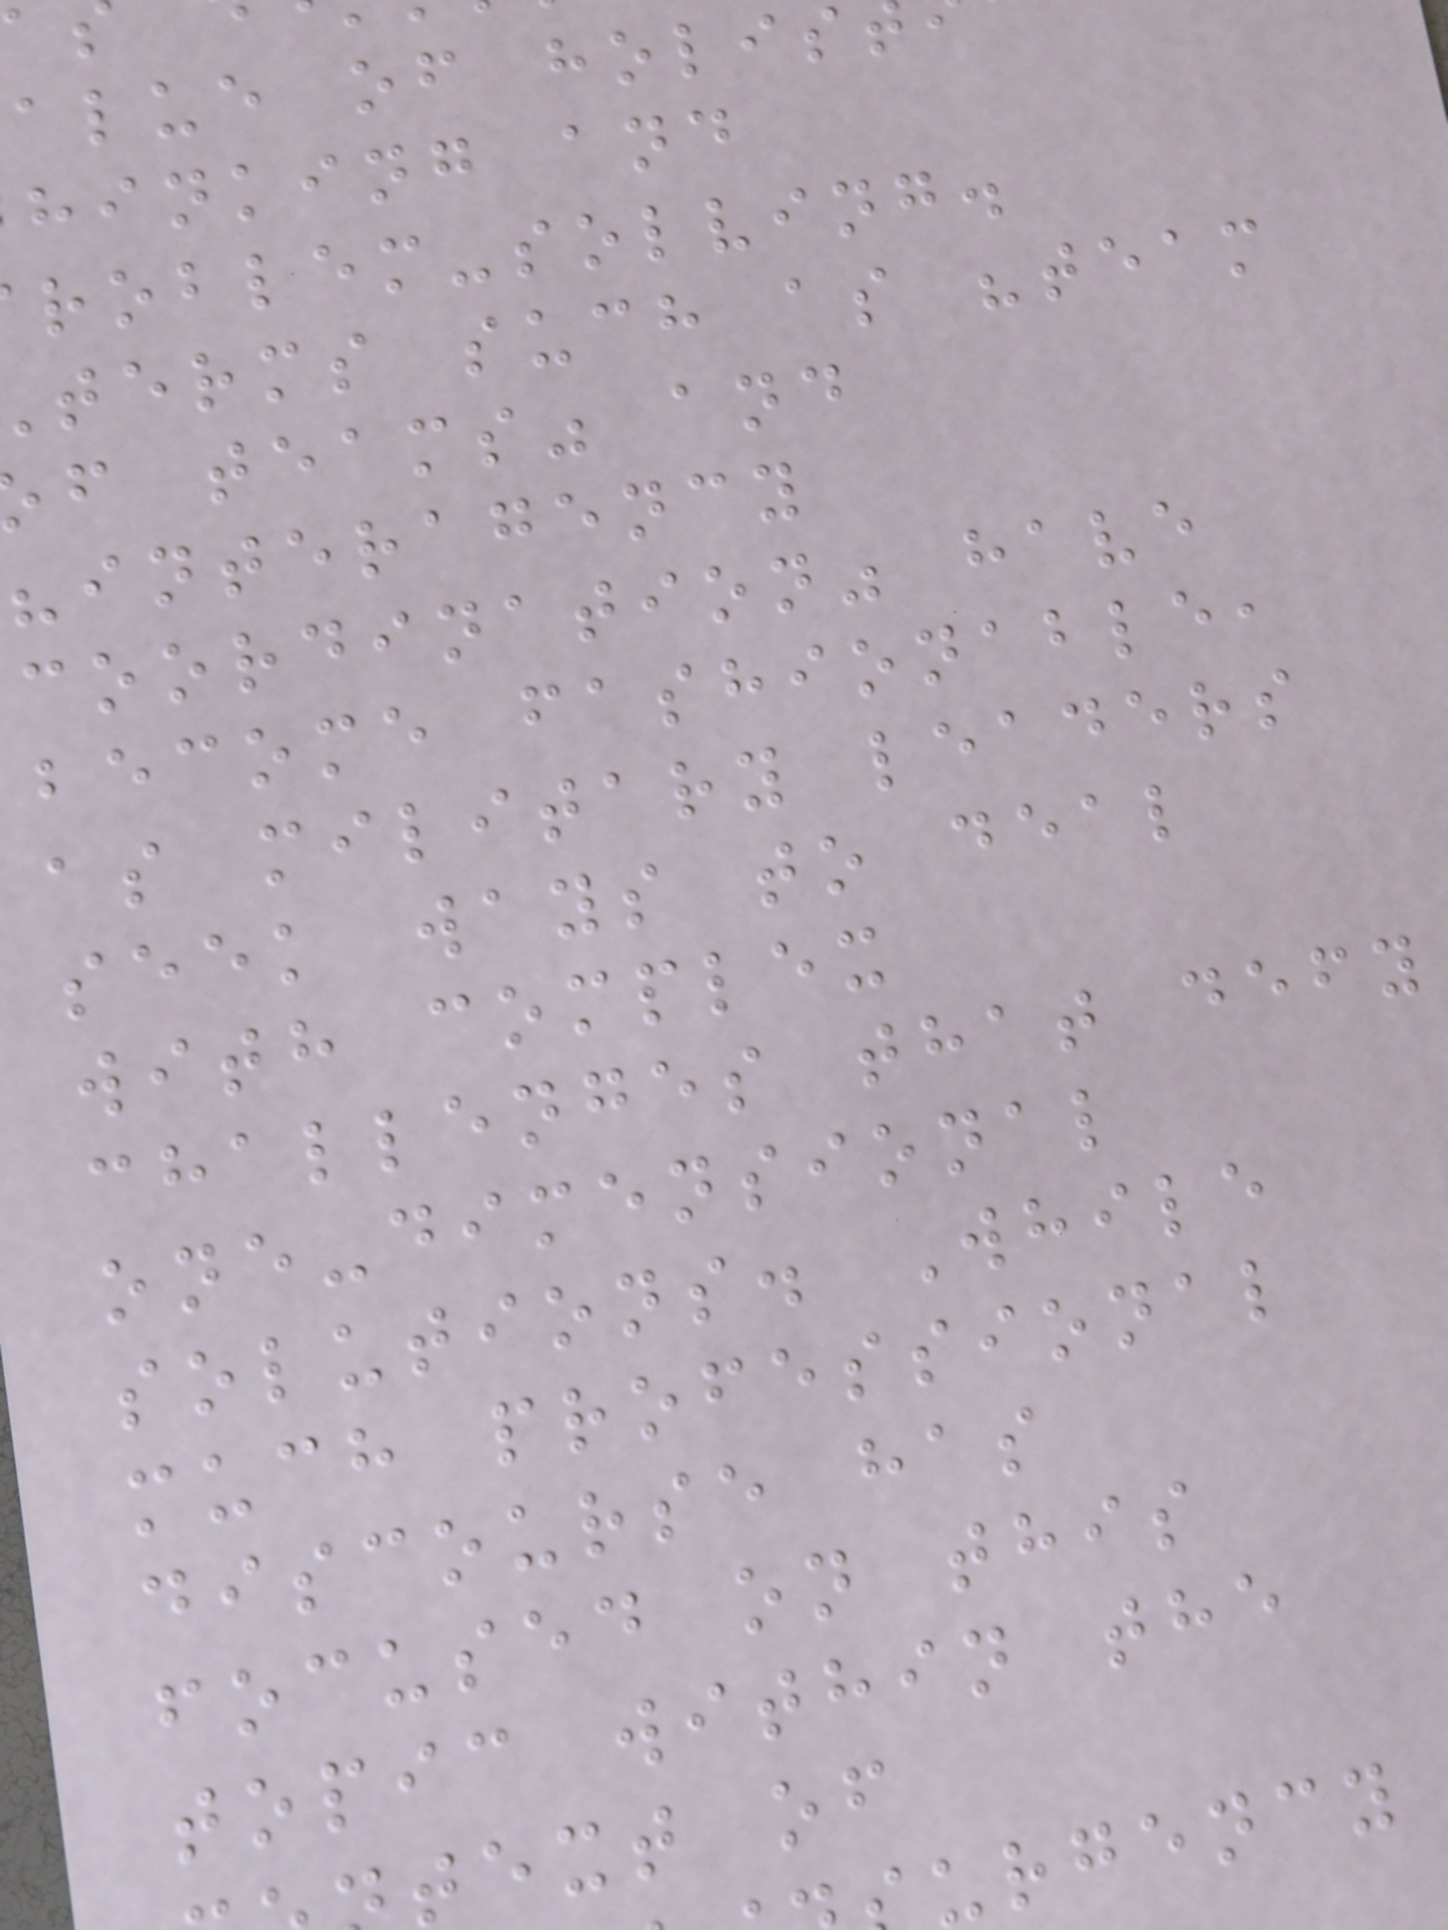alue of holis
hinking and
roblem-solving.
terms such as "team
f teams" and
"interagency
coordination" have
become fashionable,
as military leaders
seek ways to deal
with complex
challenges that defy
one-dimensional
solutions. While
much professional
discourse has
focused on this
topic within the
text of
urgency
